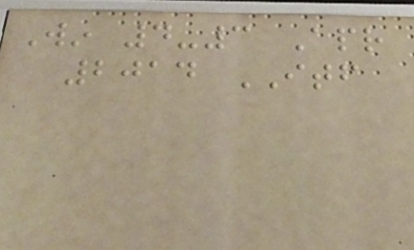Win 4-3 Apr
2014 ITF
